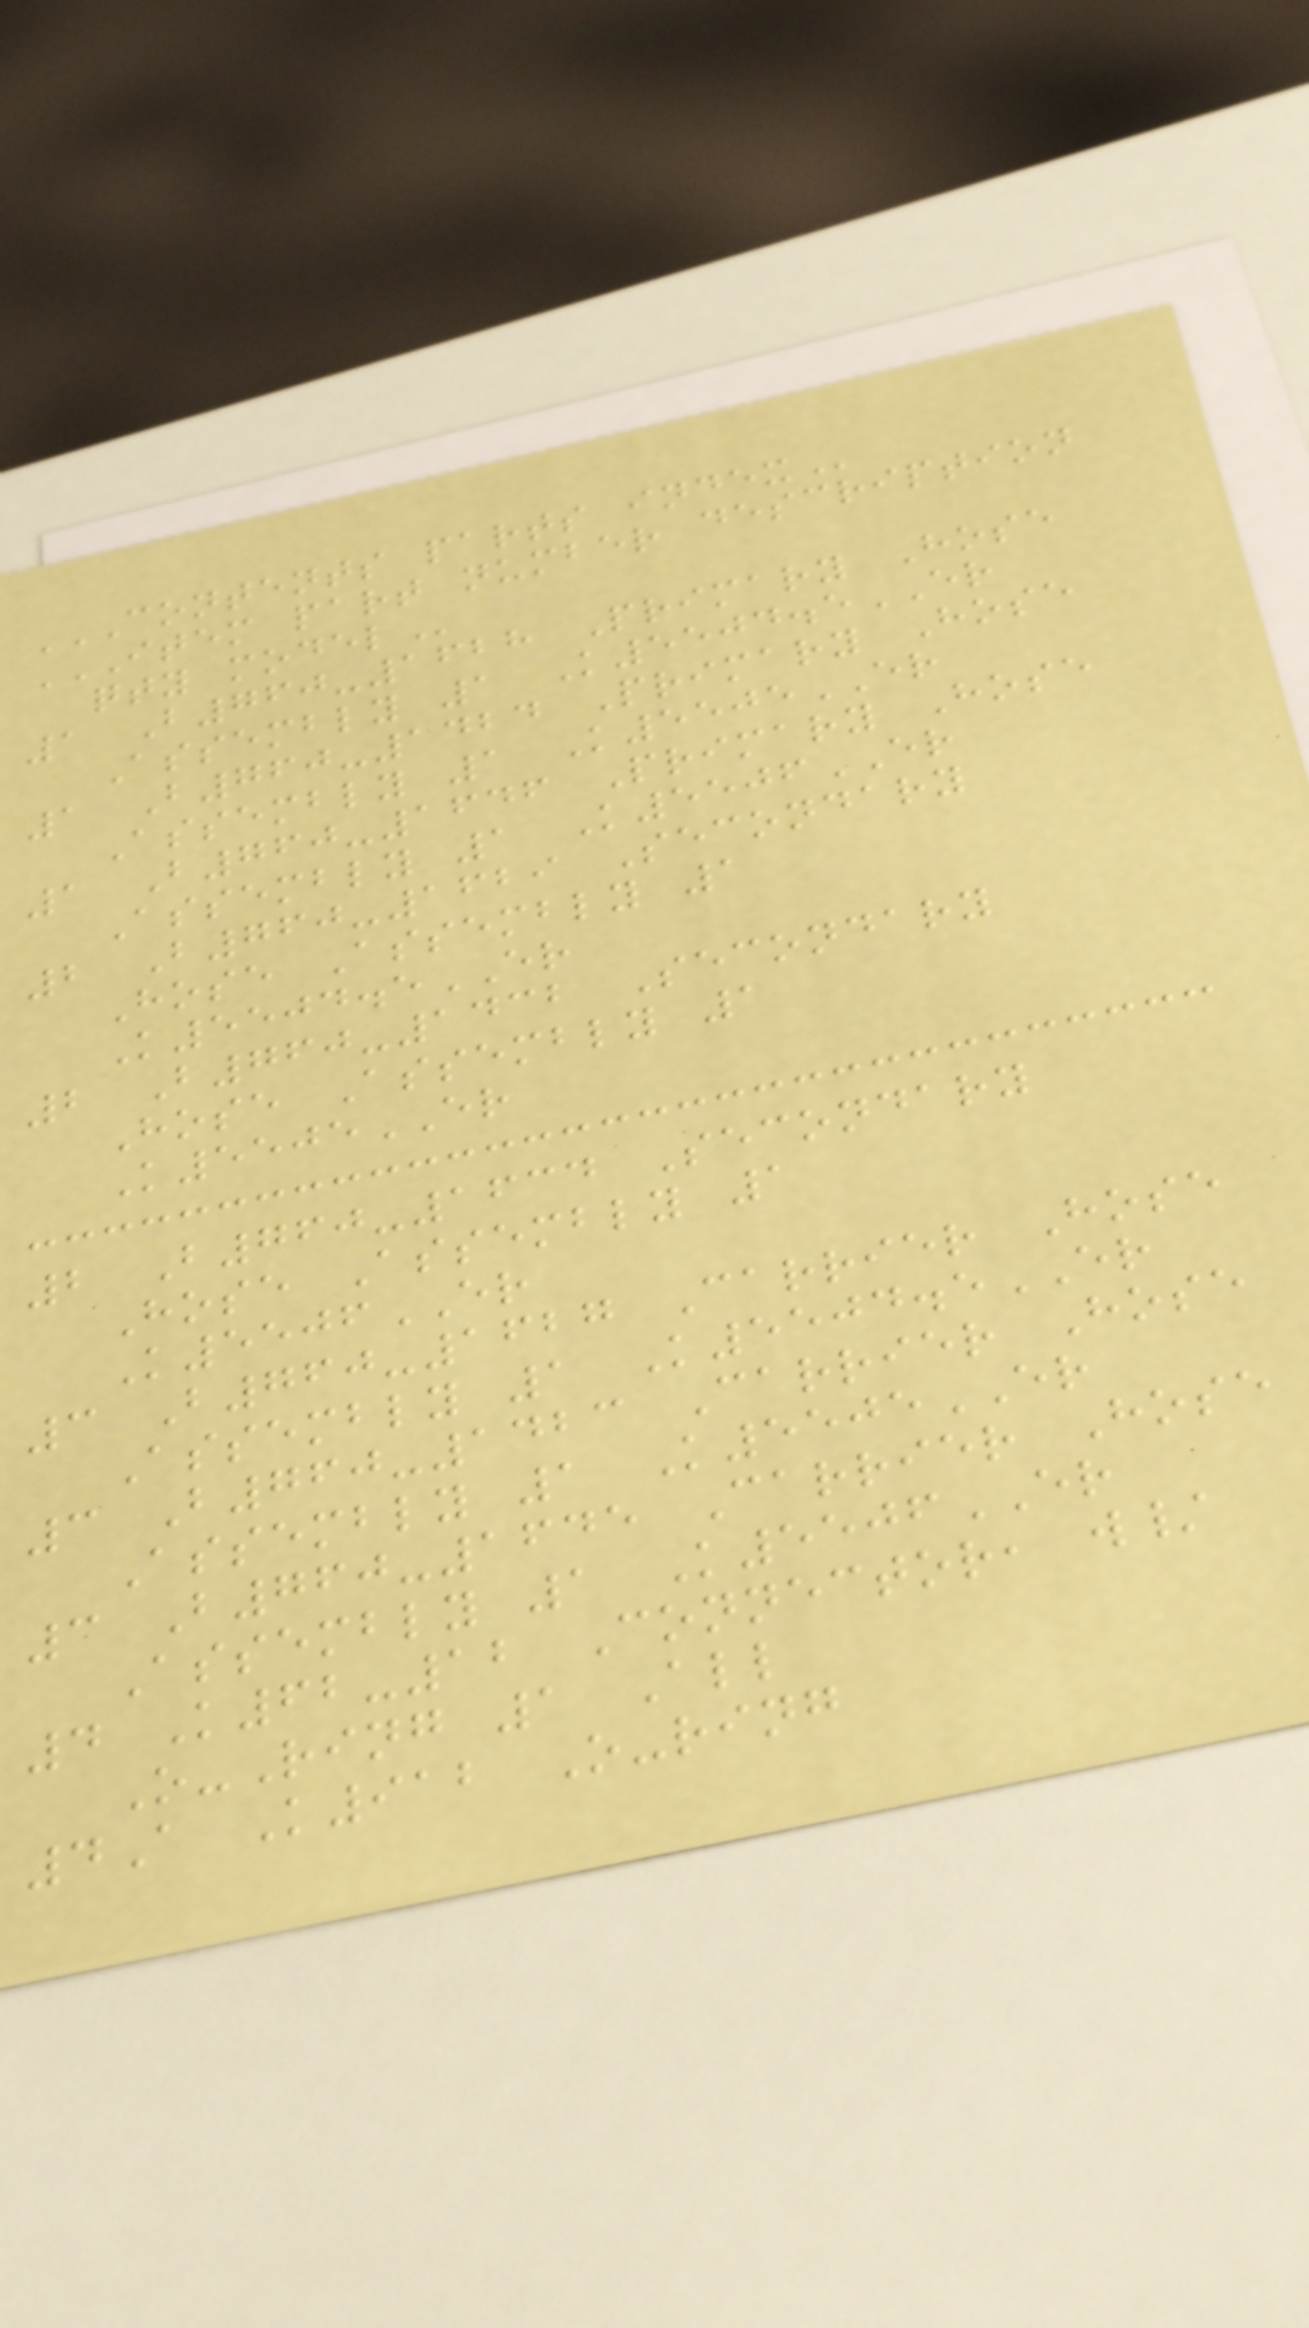CONTENTS PARTS INDEX
ITEM PART NUMBER DESCRIPTION
QTY MODEL
1 B760-1628 Primary Hose
Assembly 1 K5504.5ER
1 B760-1424 Primary Hose
Assembly 1 K5505ER
1 B760-1646 Primary Hose
Assembly 1 K5506ER
2 B760-1629 Secondary
Hose Assembly 1
K5504.5ER
2 B760-1432 Secondary
Hose Assembly 1
K5505ER
2 B760-1634 Secondary
Hose Assembly 1
K5506ER
3 B760-1627 Carrier Hose
Assembly 1 K5504.5ER
3 B760-1423 Carrier Hose
Assembly 1 K5505ER
3 B760-1645 Carrier Hose
Assembly 1 K5506ER
4 K62-12 Connector, w/
O-Ring 1 All
4A K912 O-ring
